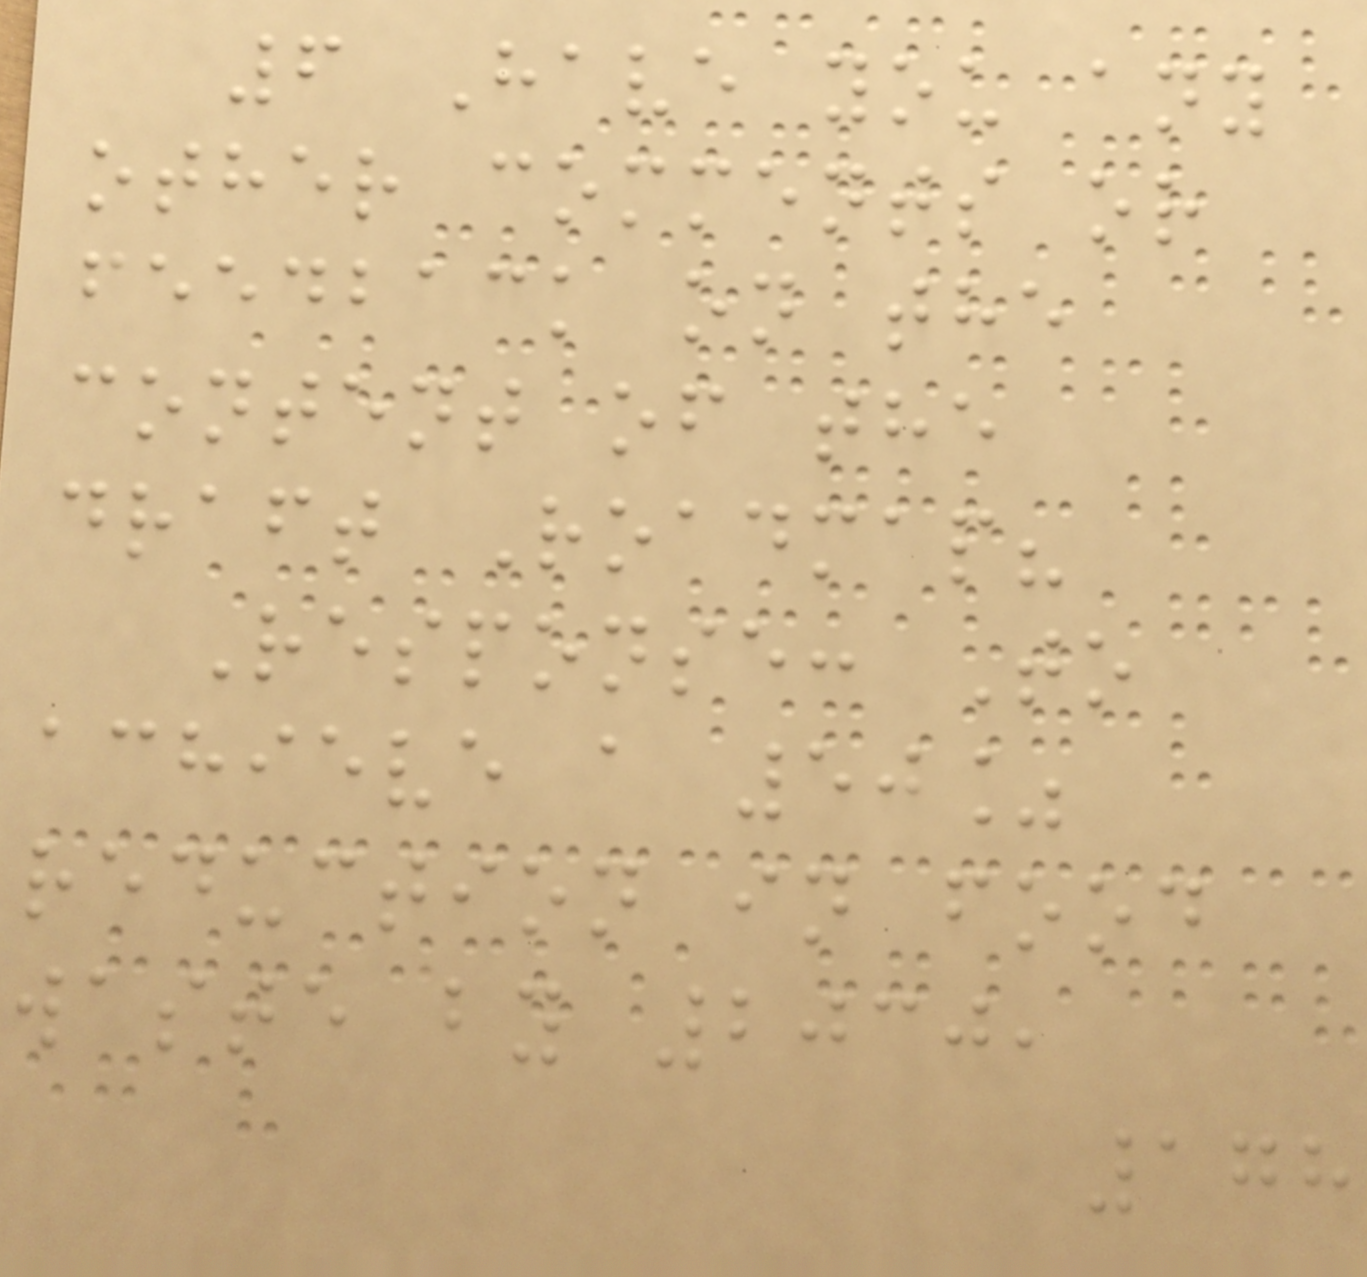6 Have you any
other comments or
feedback on the
content of the
draft Roadmap?
Response: To
achieve a 50%
reduction in food
waste by 2030,
178
